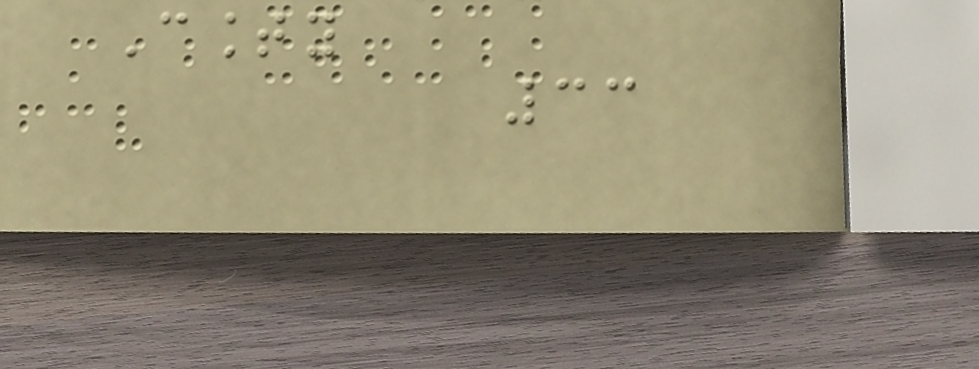County
33
